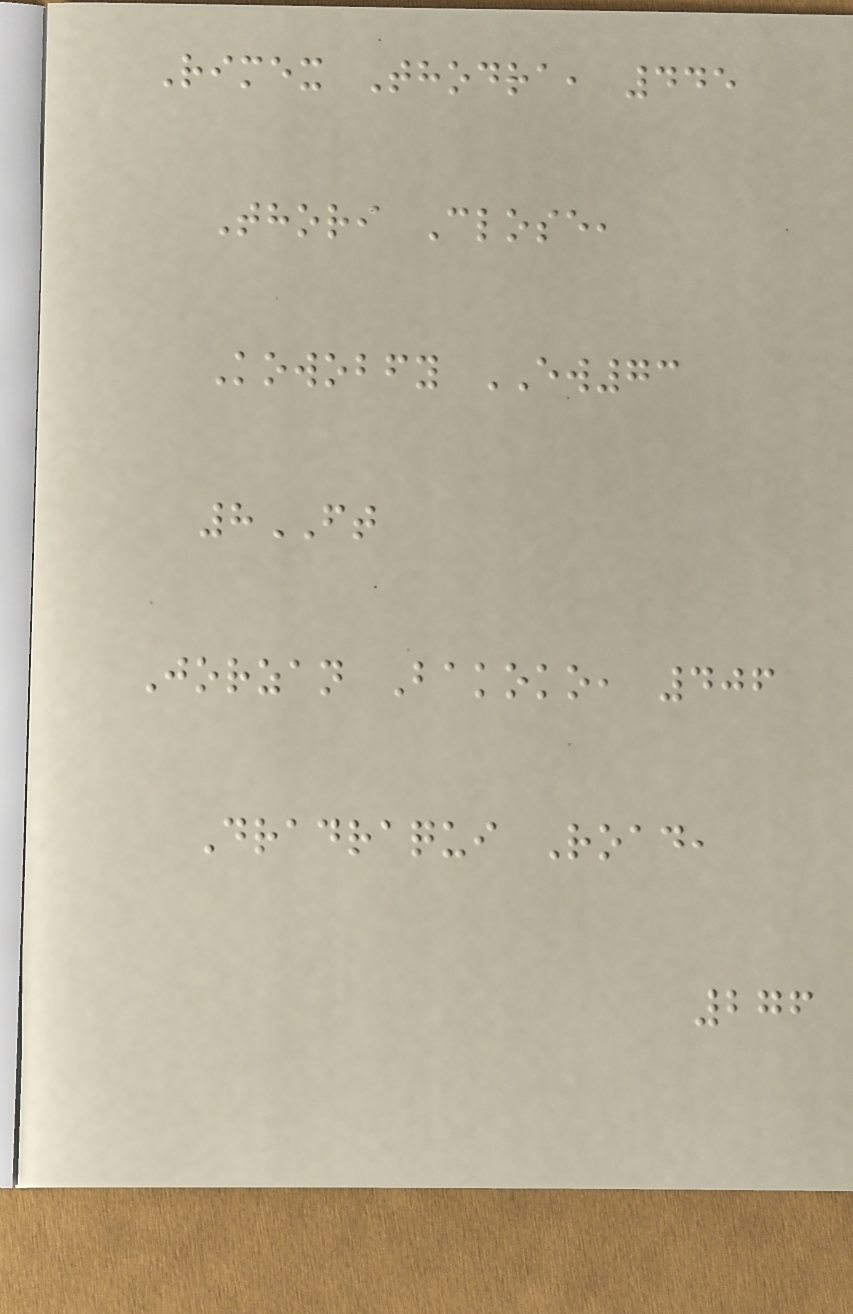Rimex Thodra, 445
Thori Close,
Kowobfy EW73
8FT
Jorzan Bakoko, 406
Dradraqui Road,
276
